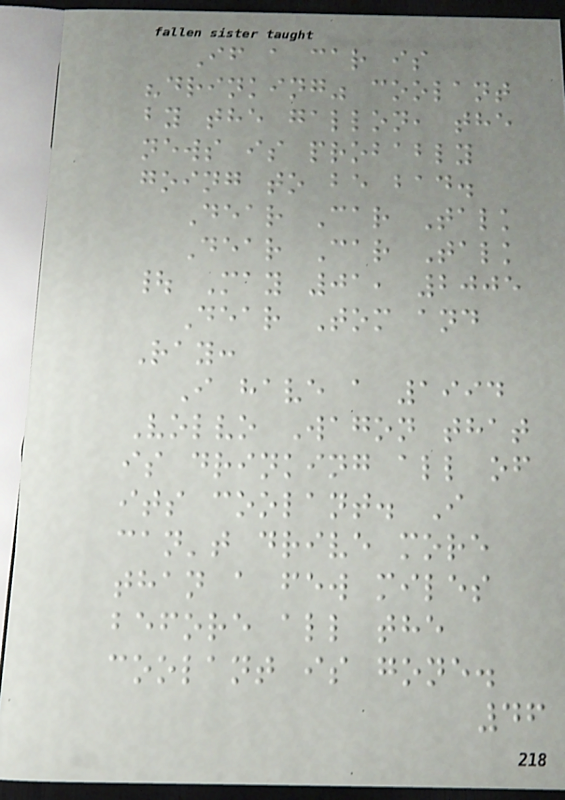If a car is
"drinking" coolant
by the gallon, the
news is probably
going to be bad.
Dear Car Talk
Dear Car Talk
| May 01, 2005
Dear Tom and
Ray:
I have a 1994
Volvo Wagon that
is drinking all of
its coolant. I
can't drive more
than a few miles
before all the
coolant is gone.
46
